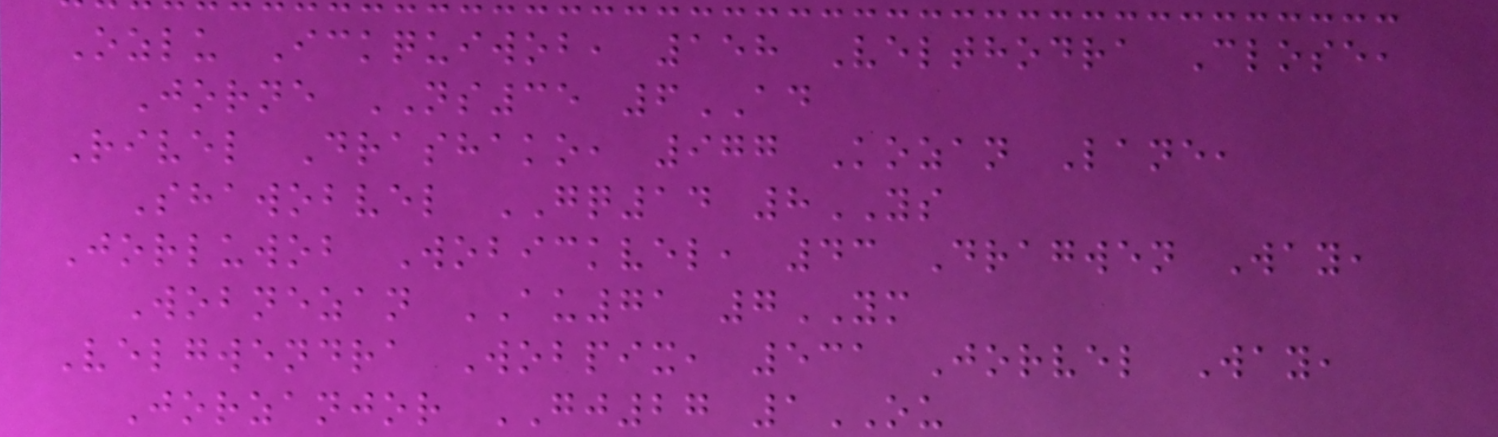Ozlu Ickquiwob, 158 Velthodra Close,
Jorne NS35 6AD
Rivel Drashako, 977 Kozan Lane,
Shawobvel GQ14 8YS
Jorluwob Wobickvel, 43 Dragwen Way,
Wobnezan AU71 7YM
Velgwendra Wobpix, 531 Jorvel Way,
Jorzanjor GJ27 1OU
